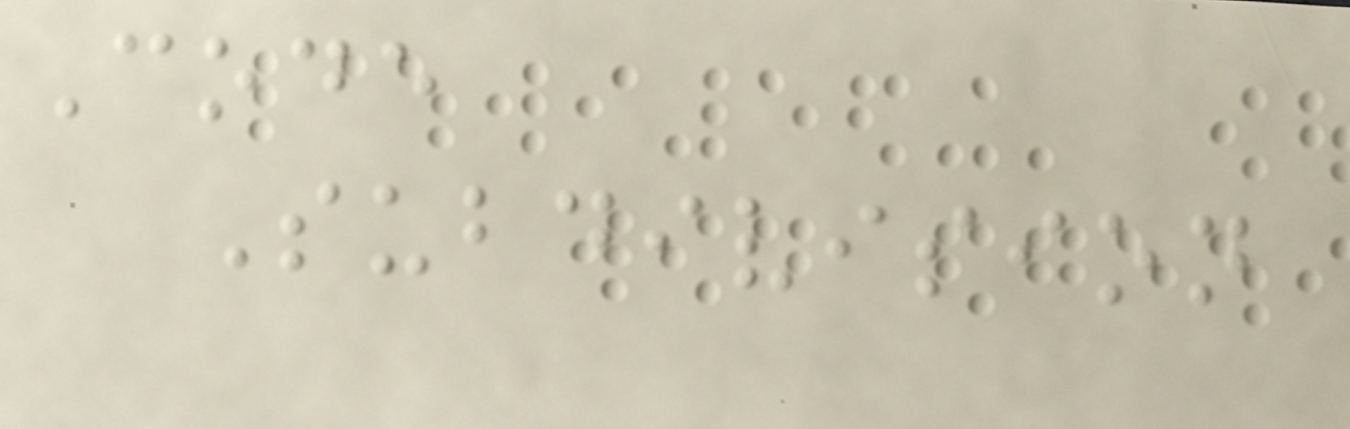Code
Subdivision
